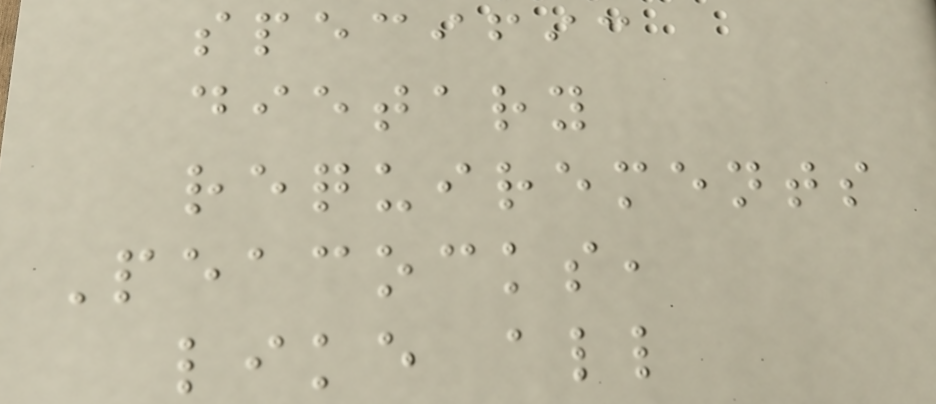specific
dietary
requirements
Peacocks,
like all
